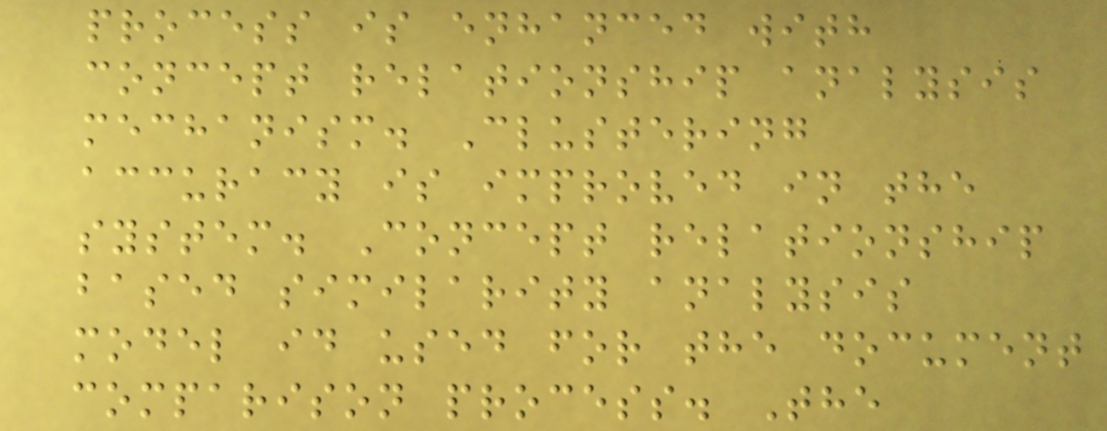process is enhanced with
concept relationship analysis
mechanism. Clustering
accuracy is improved in the
system. Concept relationship
based similarity analysis
model id used for the document
comparison process. The
